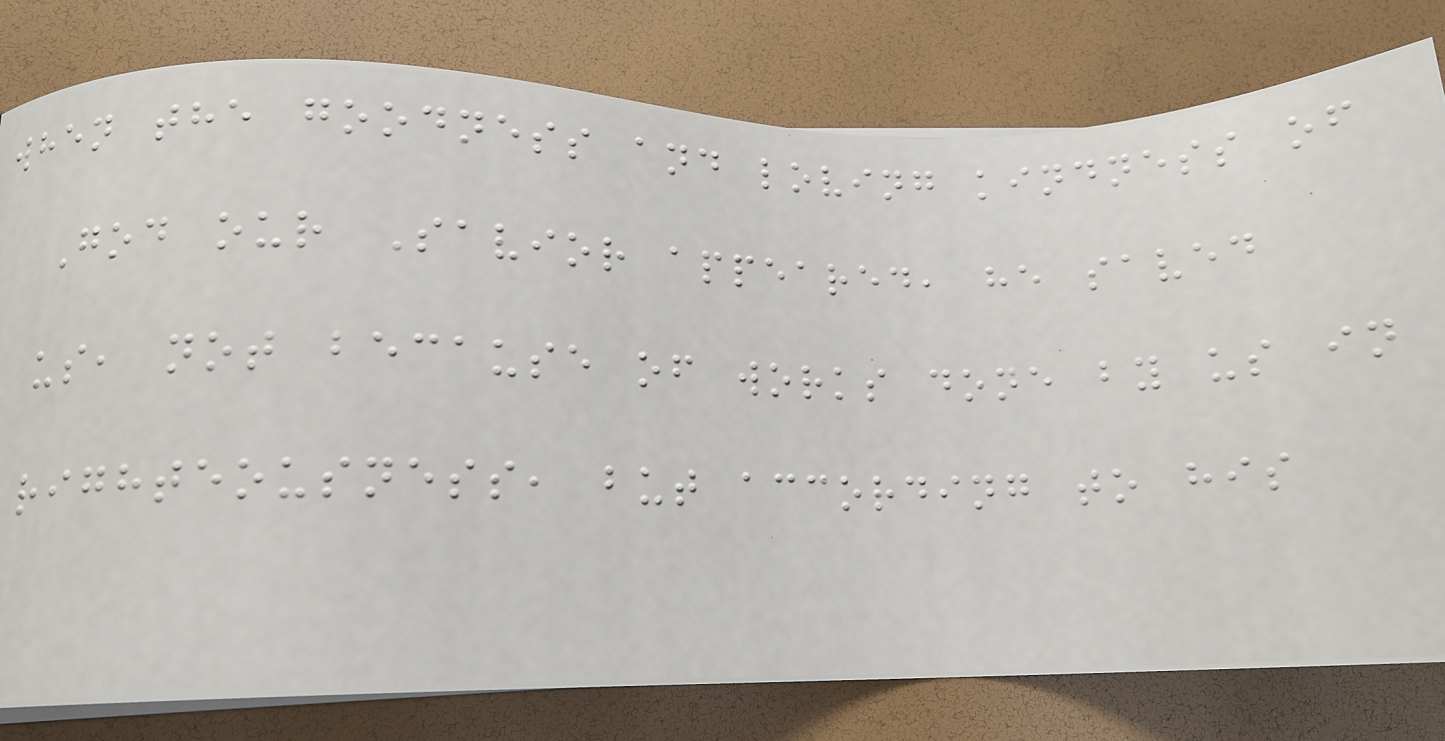when the goodness and loving kindness of
God our Savior appeared, he saved
us, not because of works done by us in
righteousness, but according to his
